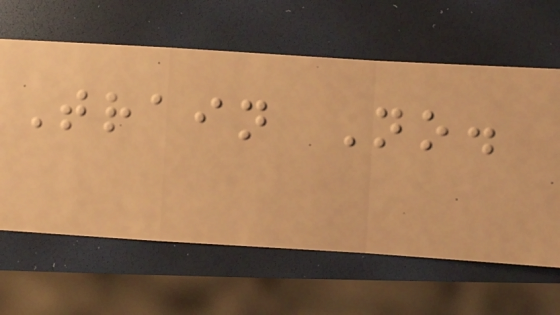Train No.
